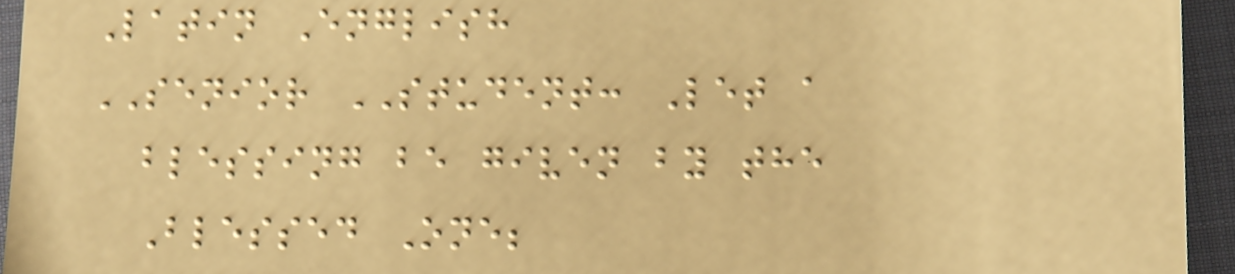Latin English
SENIOR STUDENT: Let a
blessing be given by the
Blessed One;
